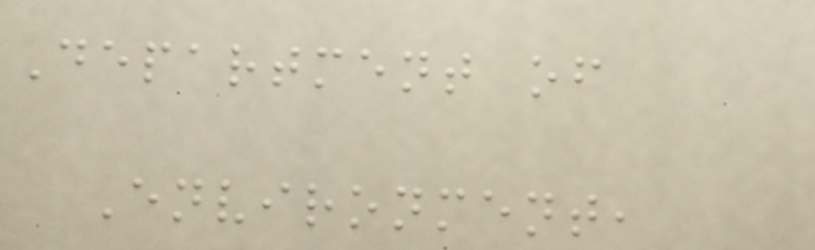Department of
Environment,
